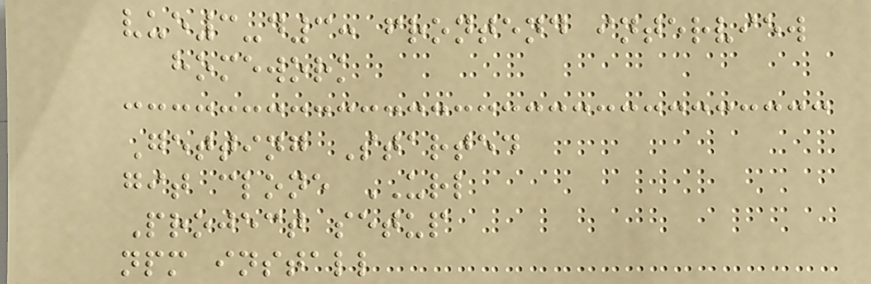vue3-d3: frontend interview
homework
Getting Started
git clone URL
Project setup
npm install
